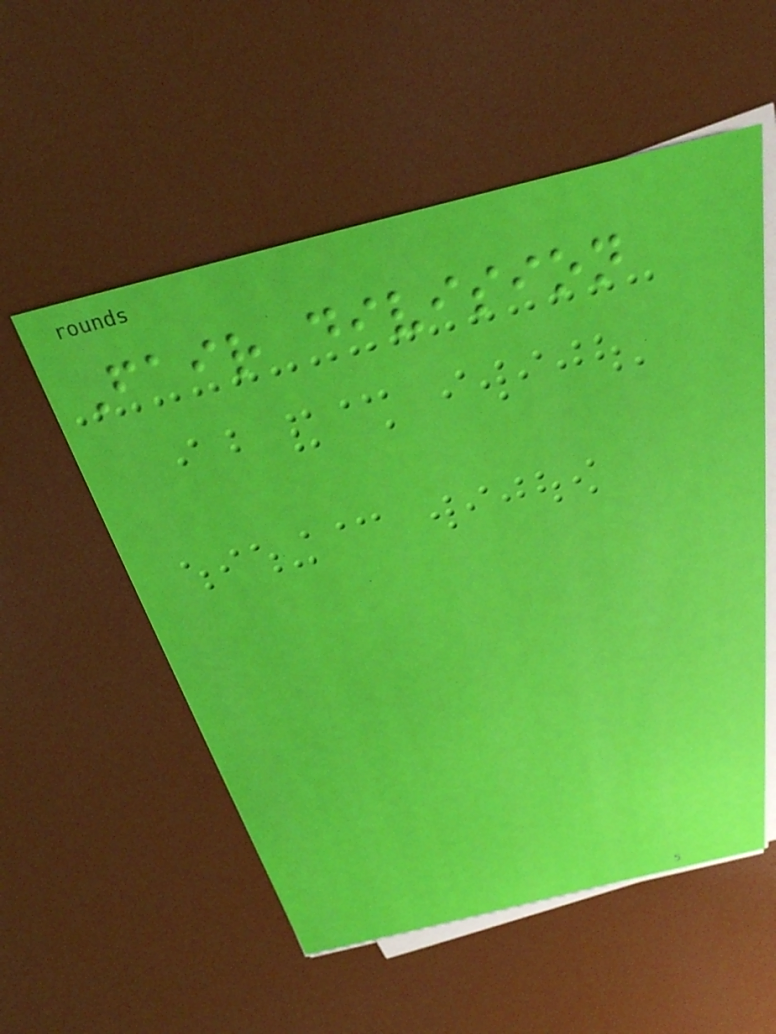Fair division
